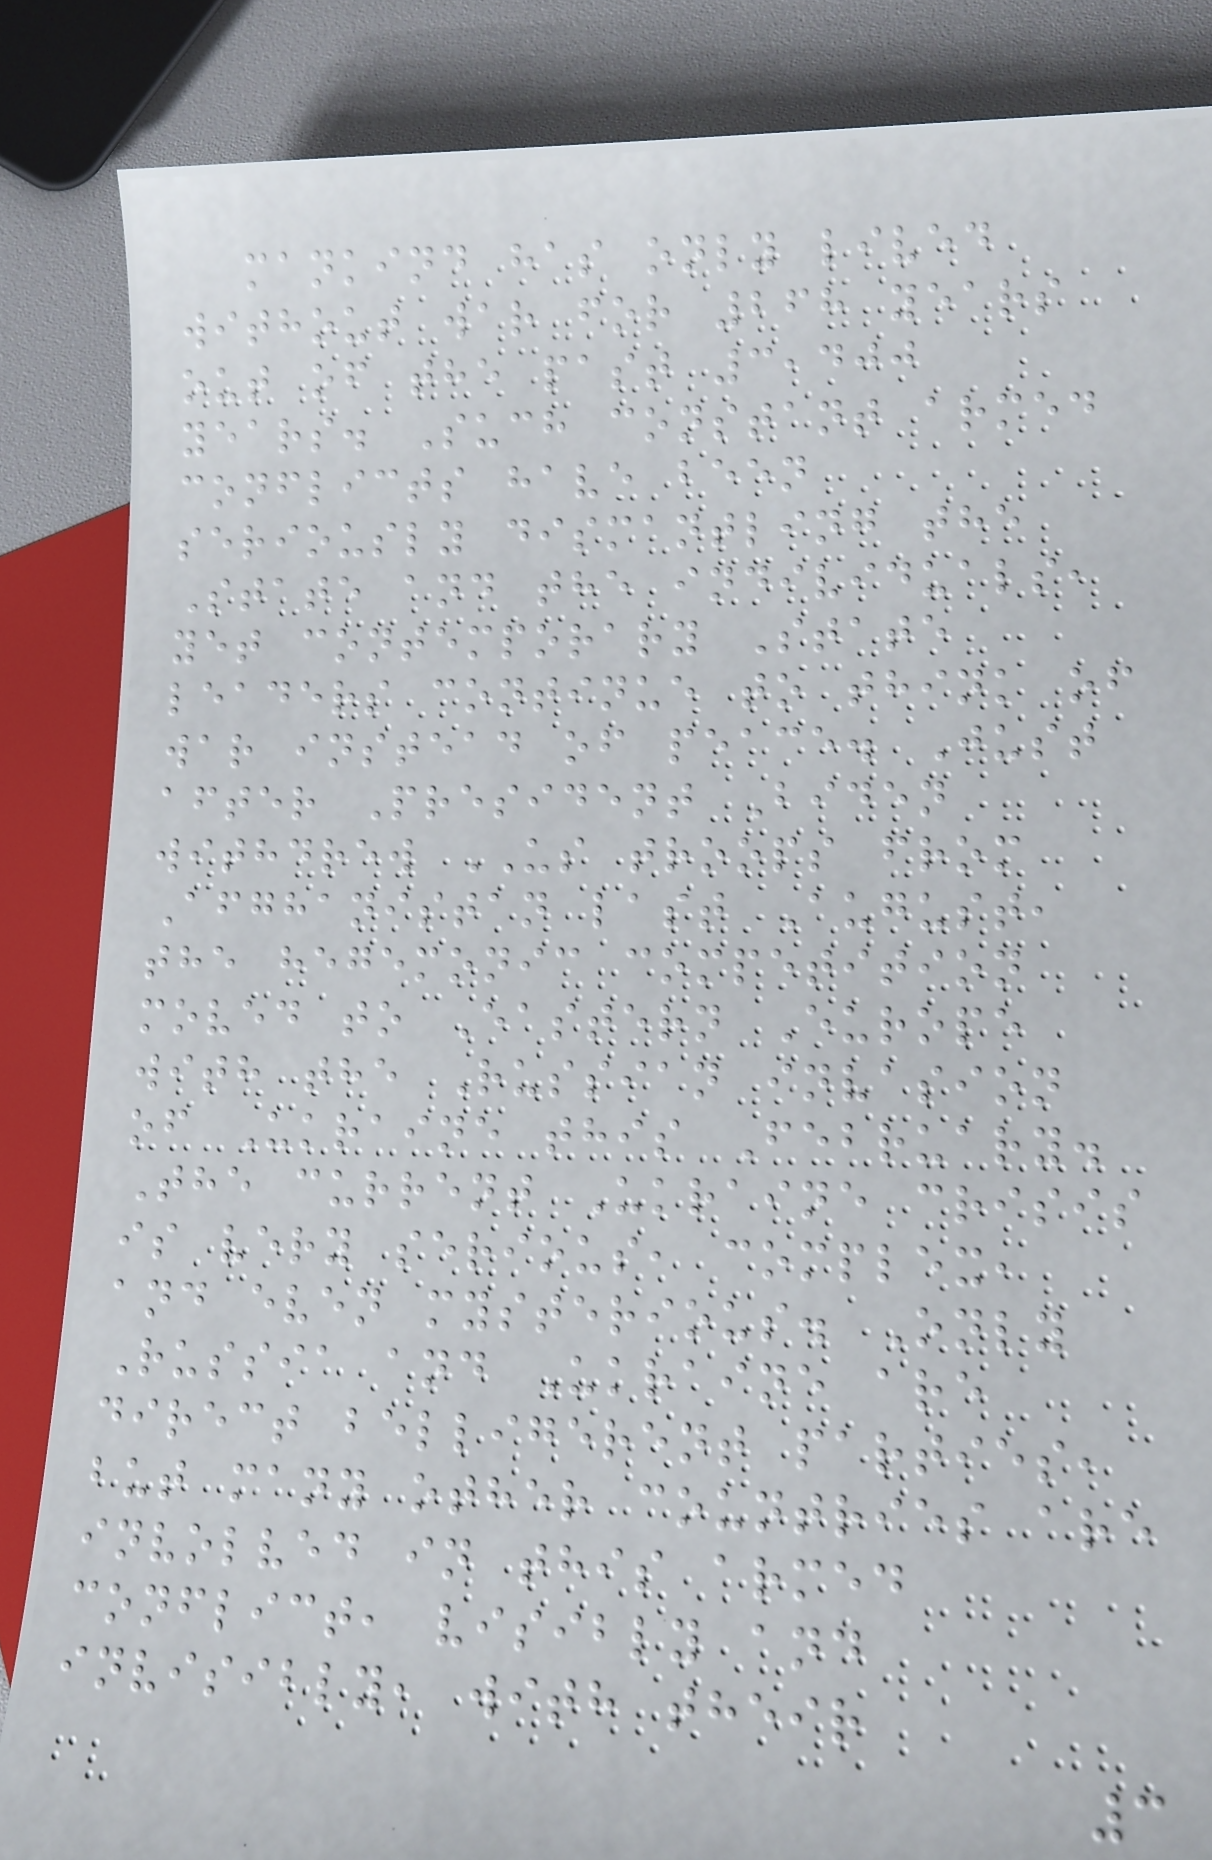mankind has only lived
without war for 268 years
out of the past 3,400
years. Such constant armed
conflicts have been
seriously dismantling the
State and the individuals,
yet contemporary State
leaders continue to think of
war instead of peace. Just
after President Biden
withdrew US troops from
Afghanistan last August,
the hegemonic competition
moved to Eastern Europe
with the Russian invasion
of Ukraine this February.
The current Ukraine crisis
is very serious, complex,
and even mysterious. Only
Russia and Ukraine are
direct belligerent parties,
but many other countries are
involved in this armed
conflict, visibly and
invisibly, with their
3
